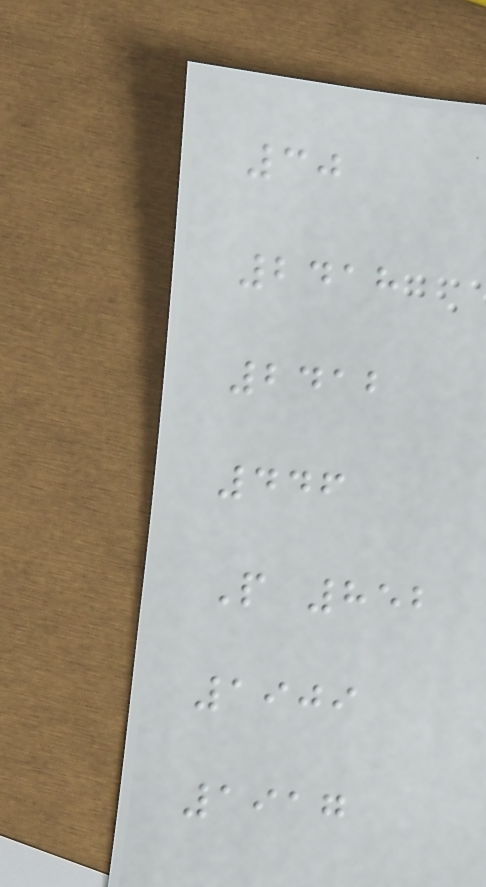30
2418
2412
446
P 852
1909
1917
